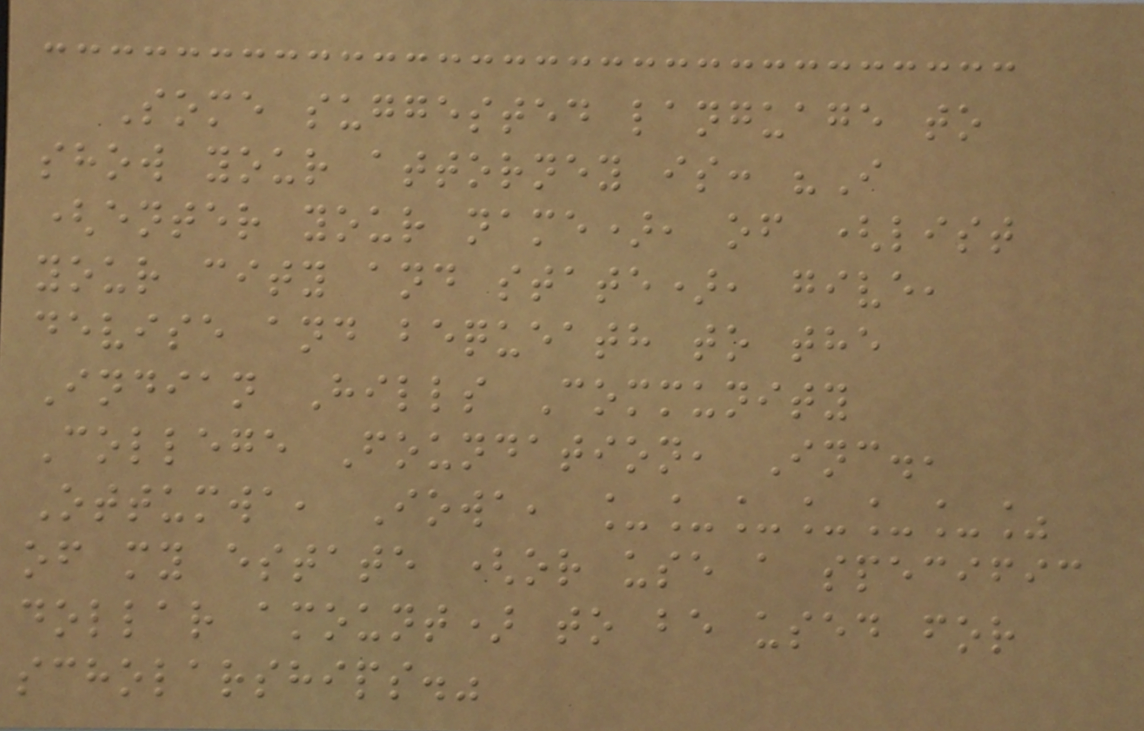Some suggested language to
show your attorney is: "I
(enter your name), of (list
your city and state), give,
devise and bequeath to the
Indian Hills Community
College Foundation, Inc.,
Ottumwa, Iowa, ______%
of my estate (or use a specific
dollar amount) to be used for
scholarships."
